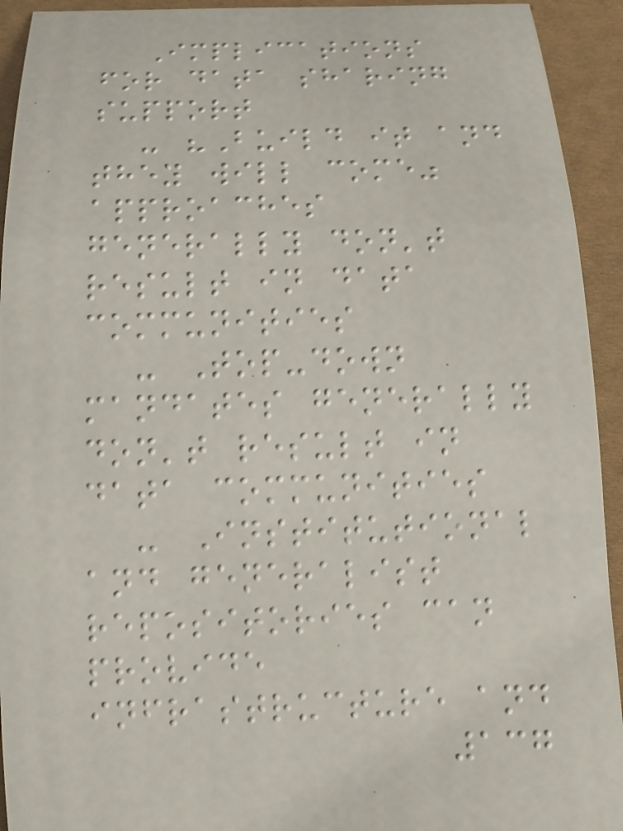Implications
for data sharing
support
- "Build it and
they will come"
approaches
generally don't
result in data
communities
- Top-down
mandates generally
don't result in
data communities
- Institutional
and generalist
repositories can
provide
infrastructure and
137
